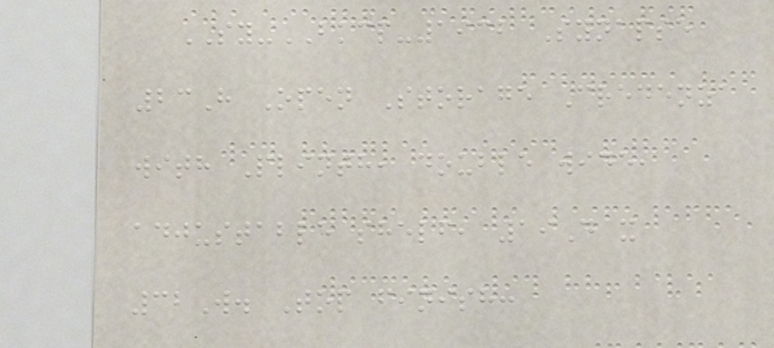SY-BKCP-1932 Synapse
23H Open Storage Credenza
with Plinth, double wide,
adjustable shelf, 19D x
32W. Top finish:
